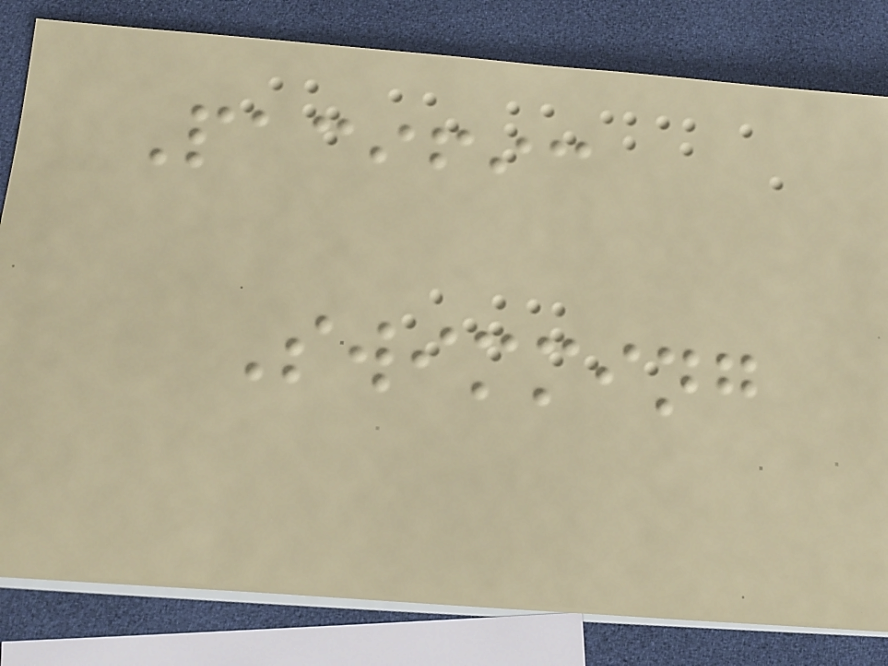Pacific
Swimming
